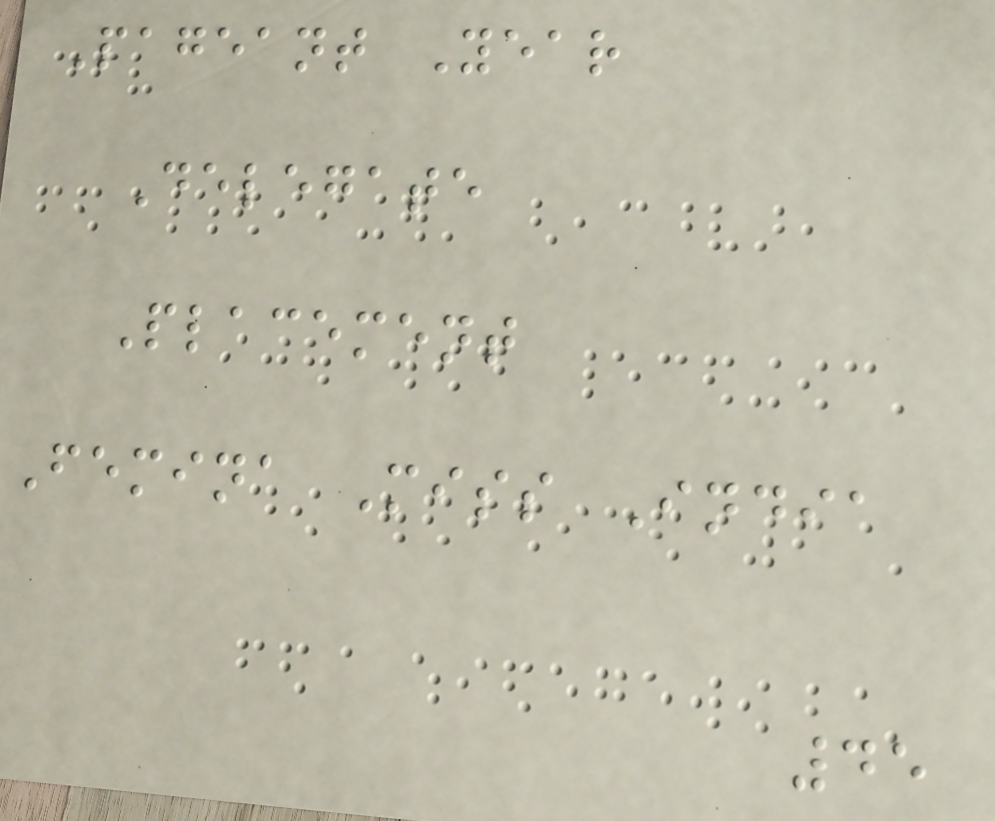Pageant Year
Delegate
Placement
Femina Miss India
45
